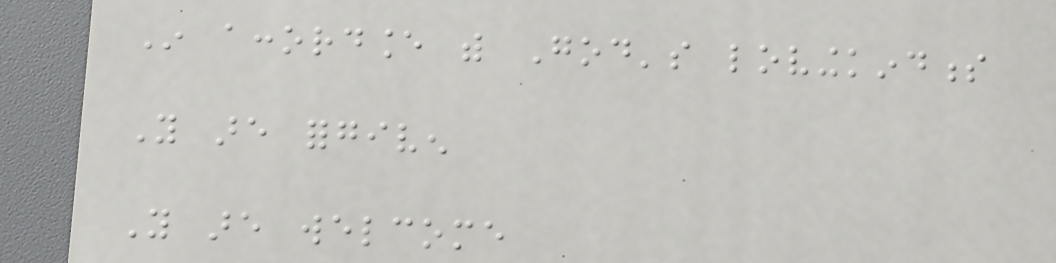In accordance with God's lovingkindness
You are forgiven
You are welcome
